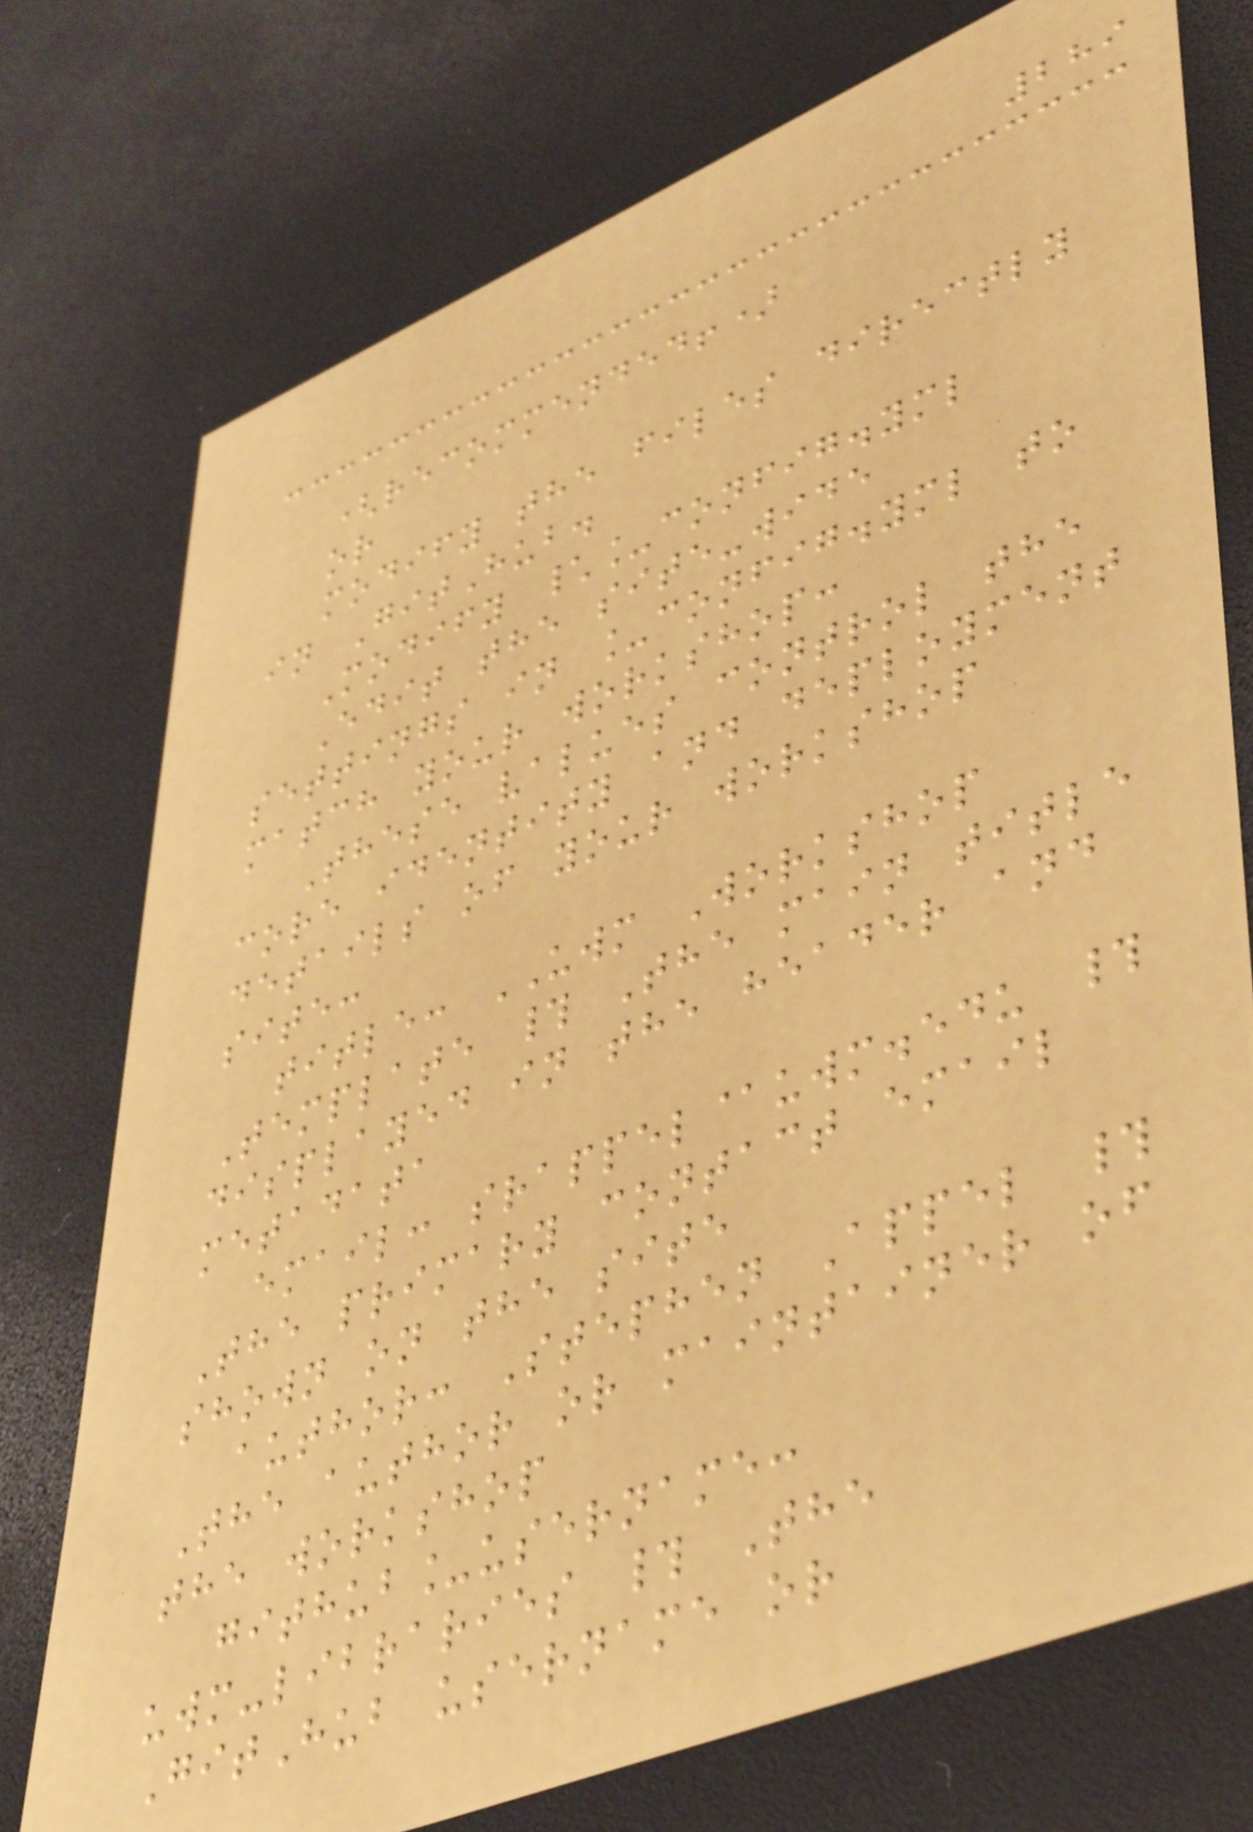289
(recommended!)
or
modify the files directly
in GitHub.
Modify \_config.yml
Edit the site-wide
settings in _config.yml to
match your workshop:
These values control the
core identity and deployment
details of your workshop
site:
title: UWM Workshop
Template # The main title
displayed in the header and
metadata
email: srappel@uwm.edu #
The primary contact email
shown on the site
author: Stephen Appel #
The author or maintainer of
the workshop
github_username:
uwm-libraries # The
GitHub username or
